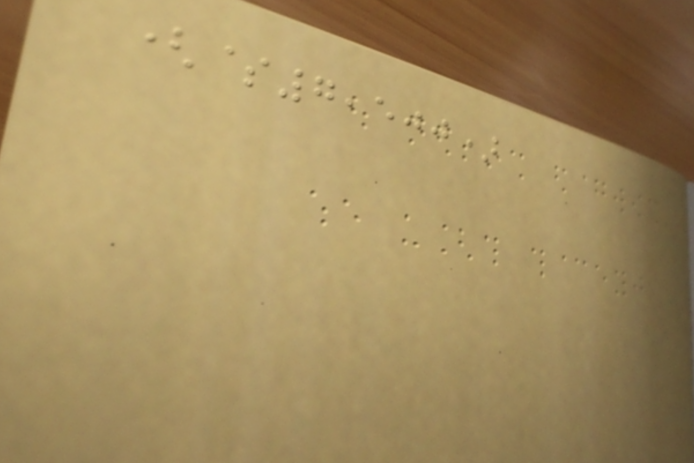($7,500)
